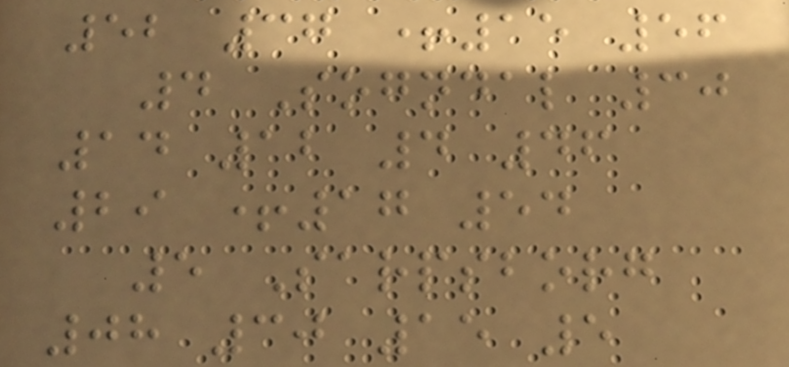52 37 +15 56
4 Sogndal 30
14 12 4 46
29 +17 54
5 Sarpsborg
08 30 15 5
